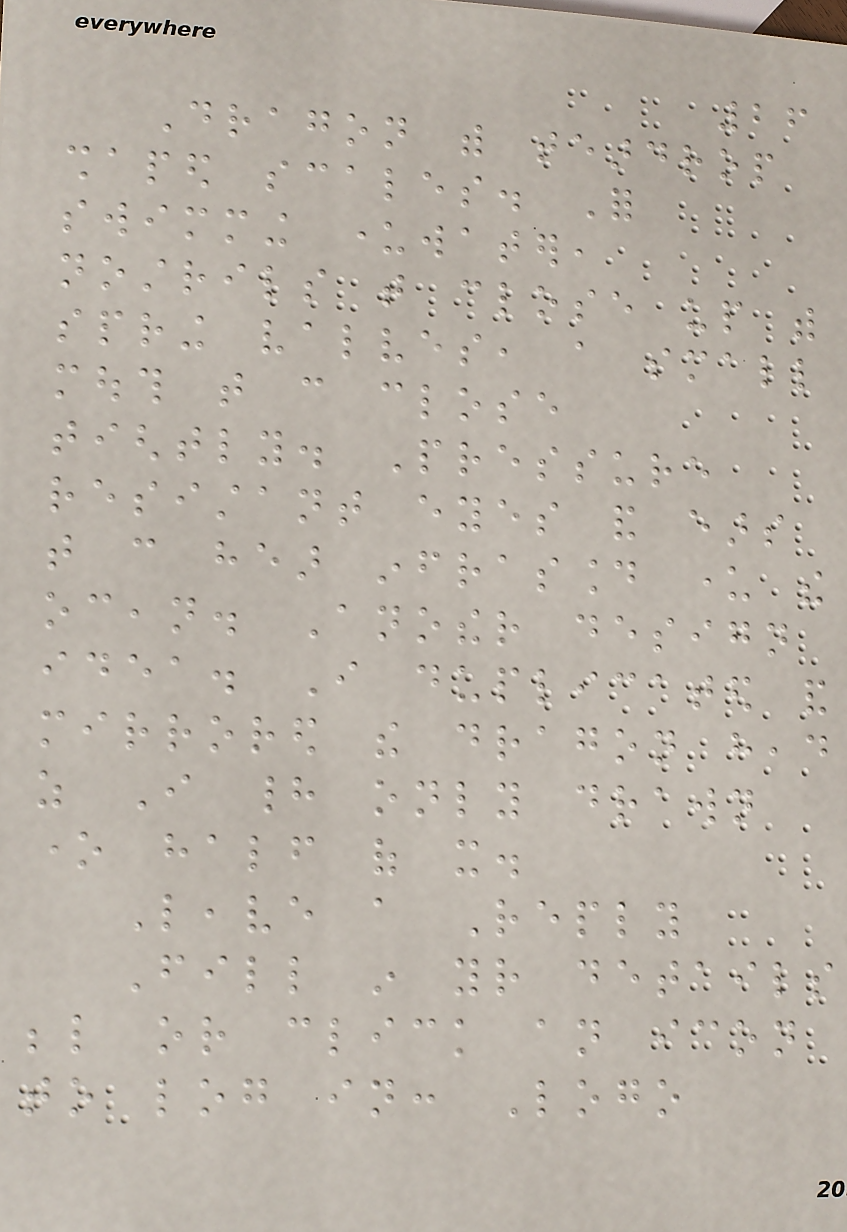26
Dragon with teardrop
shaped scales. For
swimming underwater,
nostrils that close up with
spring valves, a small
mouth that can close
tightly. Pressure
resistant eyes and ears
that can hear infrasound under the
ocean. Another design
idea. I duplicated and
mirrored the dragon head
as I had only drawn
one half of it.
Leave a Reply
Fill in your details
below or click an icon
to log in: Logo
